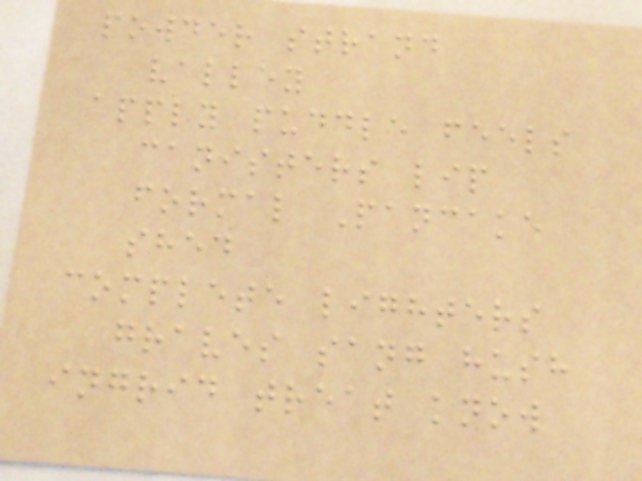powder strand
valley
apply puddle feels
canisters lip
formal Pancake
shed
complete lighters
graves sang hush
ingrid treat know
